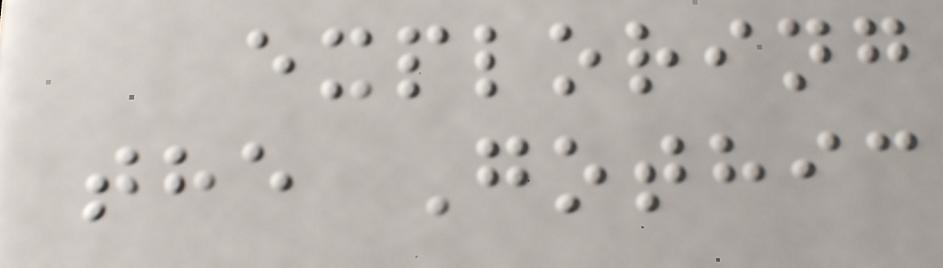exploring
the Gothic
